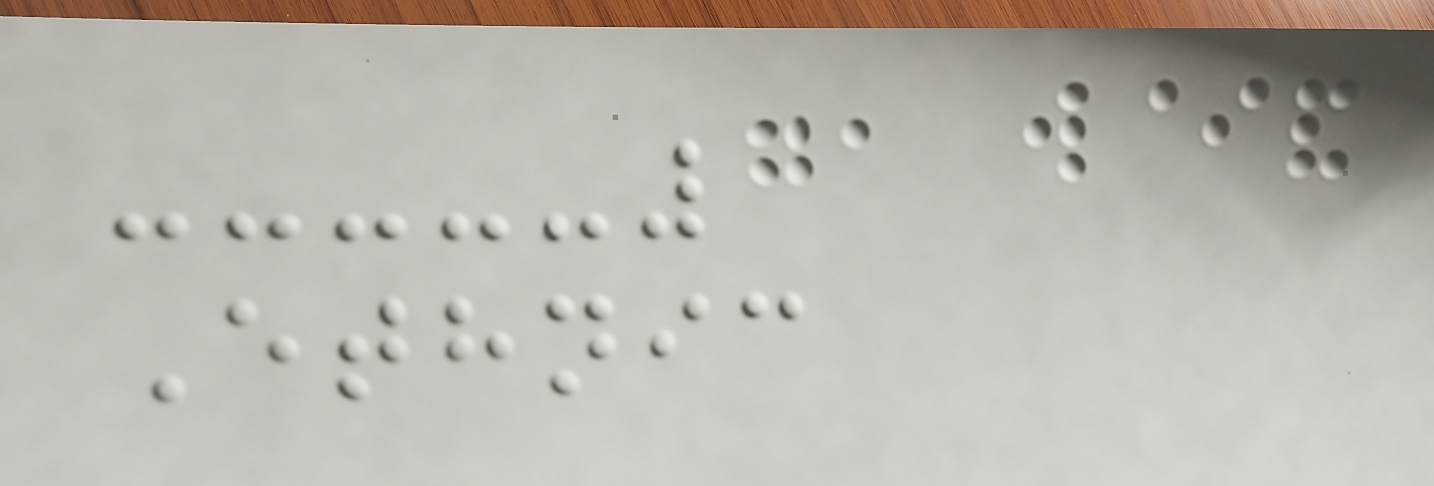Ethnic
